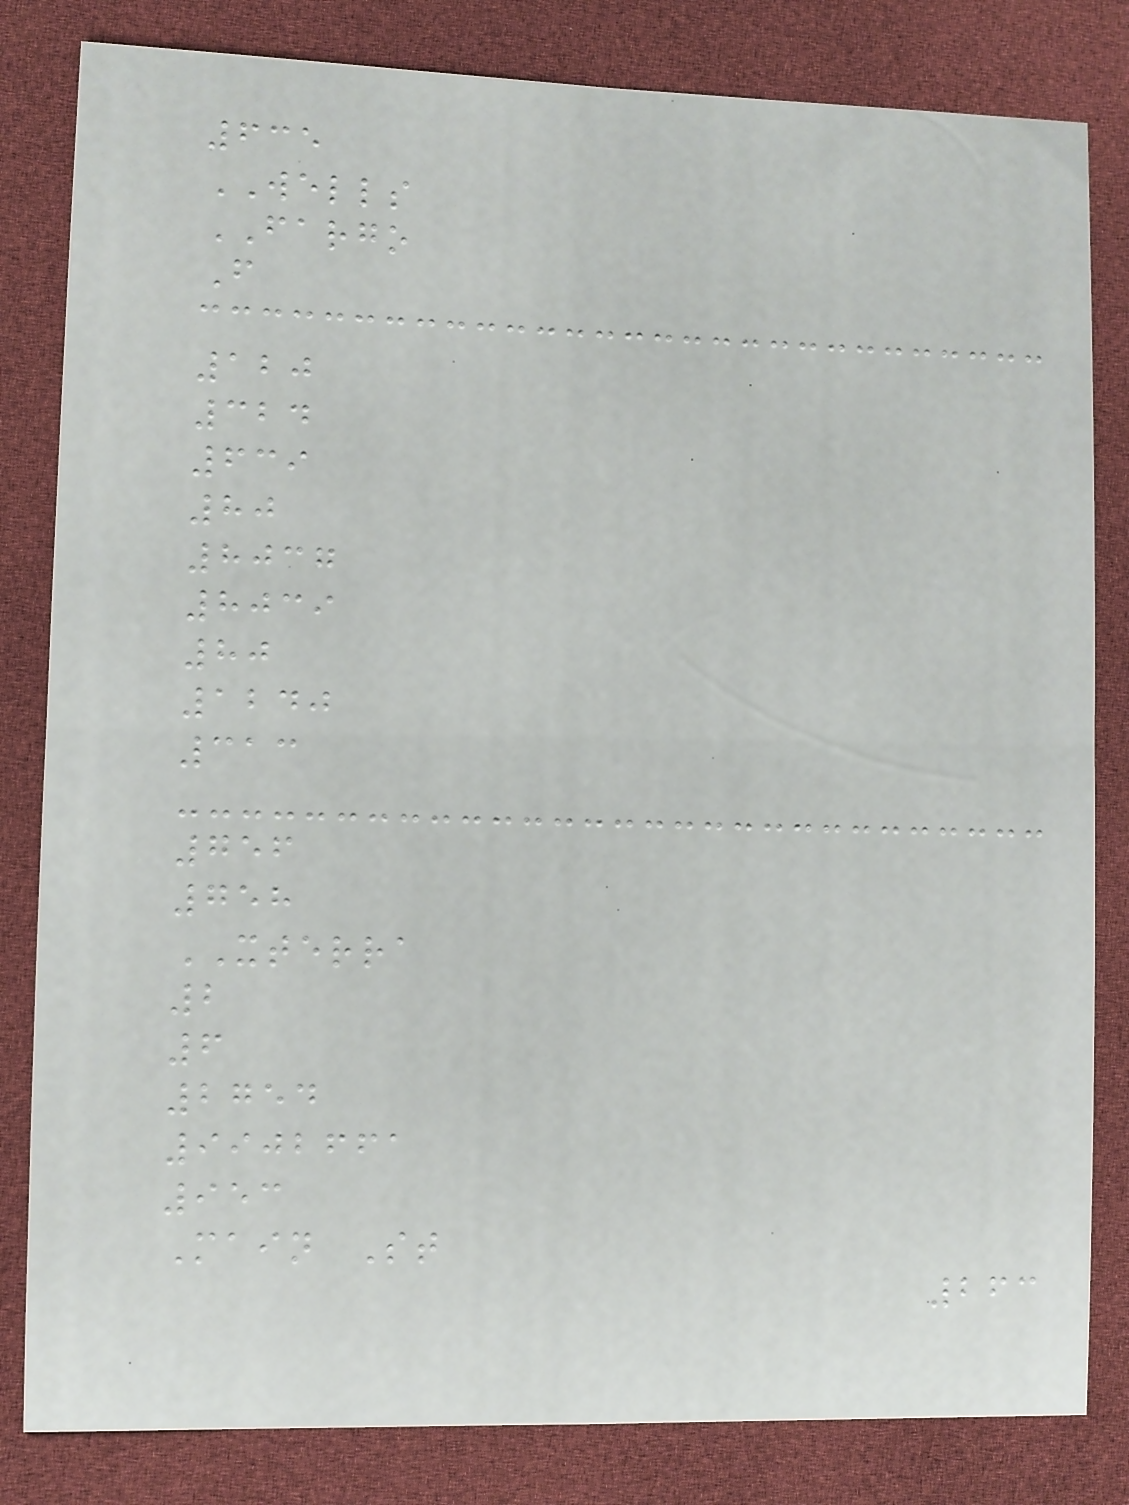635
WELLS
FARGO
F
120
324
639
80
8037
8039
80
1240
313
756
758
XTERRA
2
6
2754
9902661
953
Main St
263
